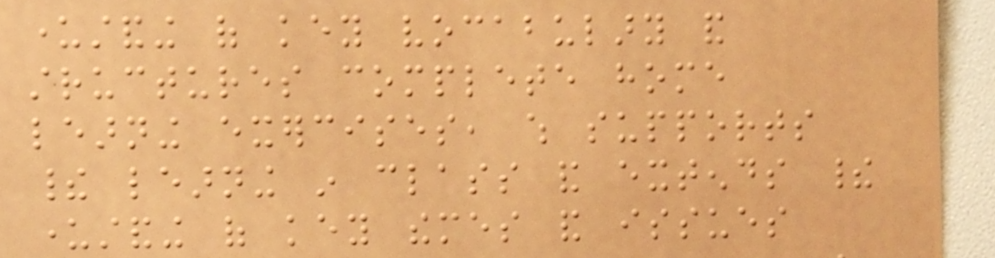understanding of key vocabulary and
structures complete home
learning exercises, which supports
their learning in class and extends their
understanding of key themes and issues
